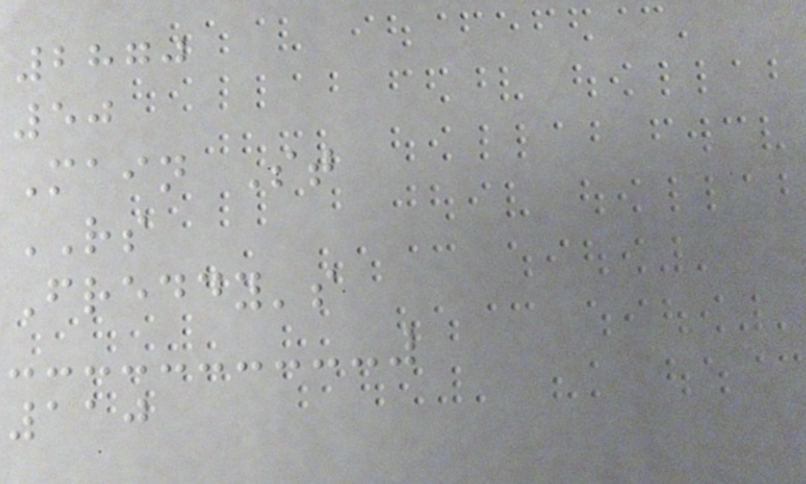2870
50
Main St
RS
Freddy's
110
